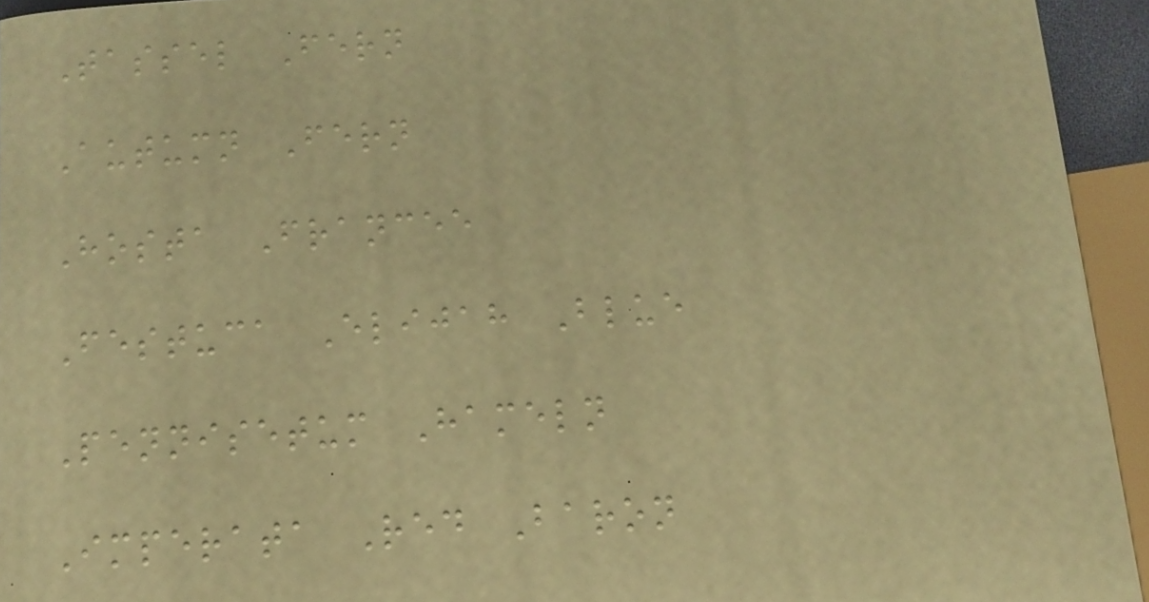Tassel Fern
Autumn Fern
Hosta Francee
Festuca Elijah Blue
Pennisetum Hameln
Imperata Red Baron
